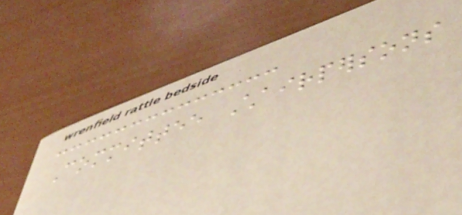Committee Chairpersons
